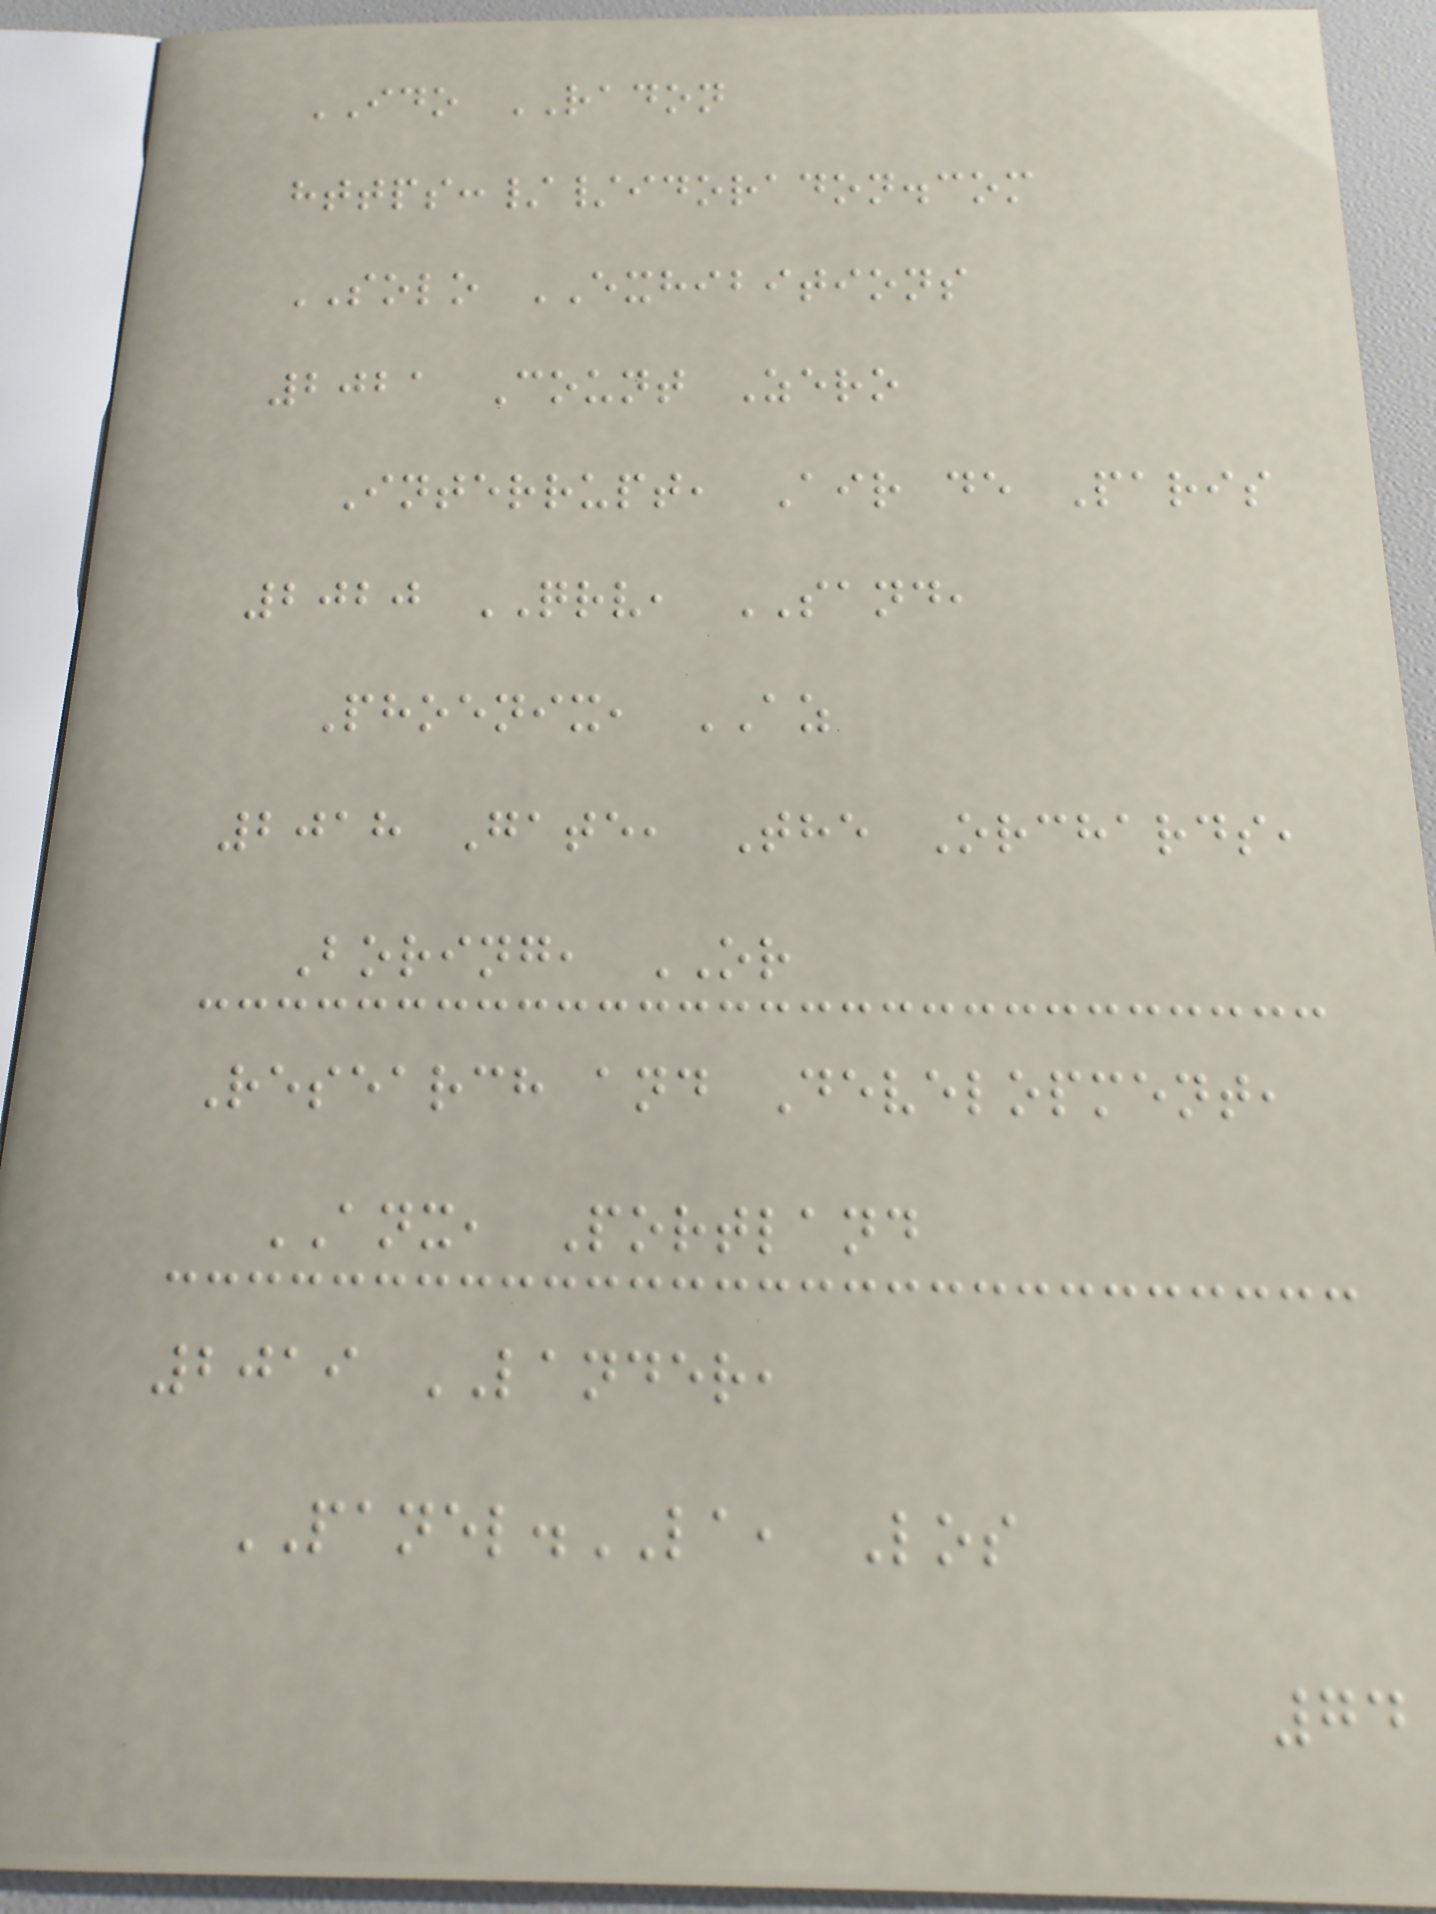IDO RADON
https://idoradon.com
SOLO EXHIBITIONS
2021 Count Zero
Interrupt, Air de Paris
2020 QRV, SAND,
Phoenix, AZ
2018 Gate, The Orchards,
Boring, OR
Research and Development,
ANX, Portland
2019 LANDER,
PANEL.LA, Los
74
